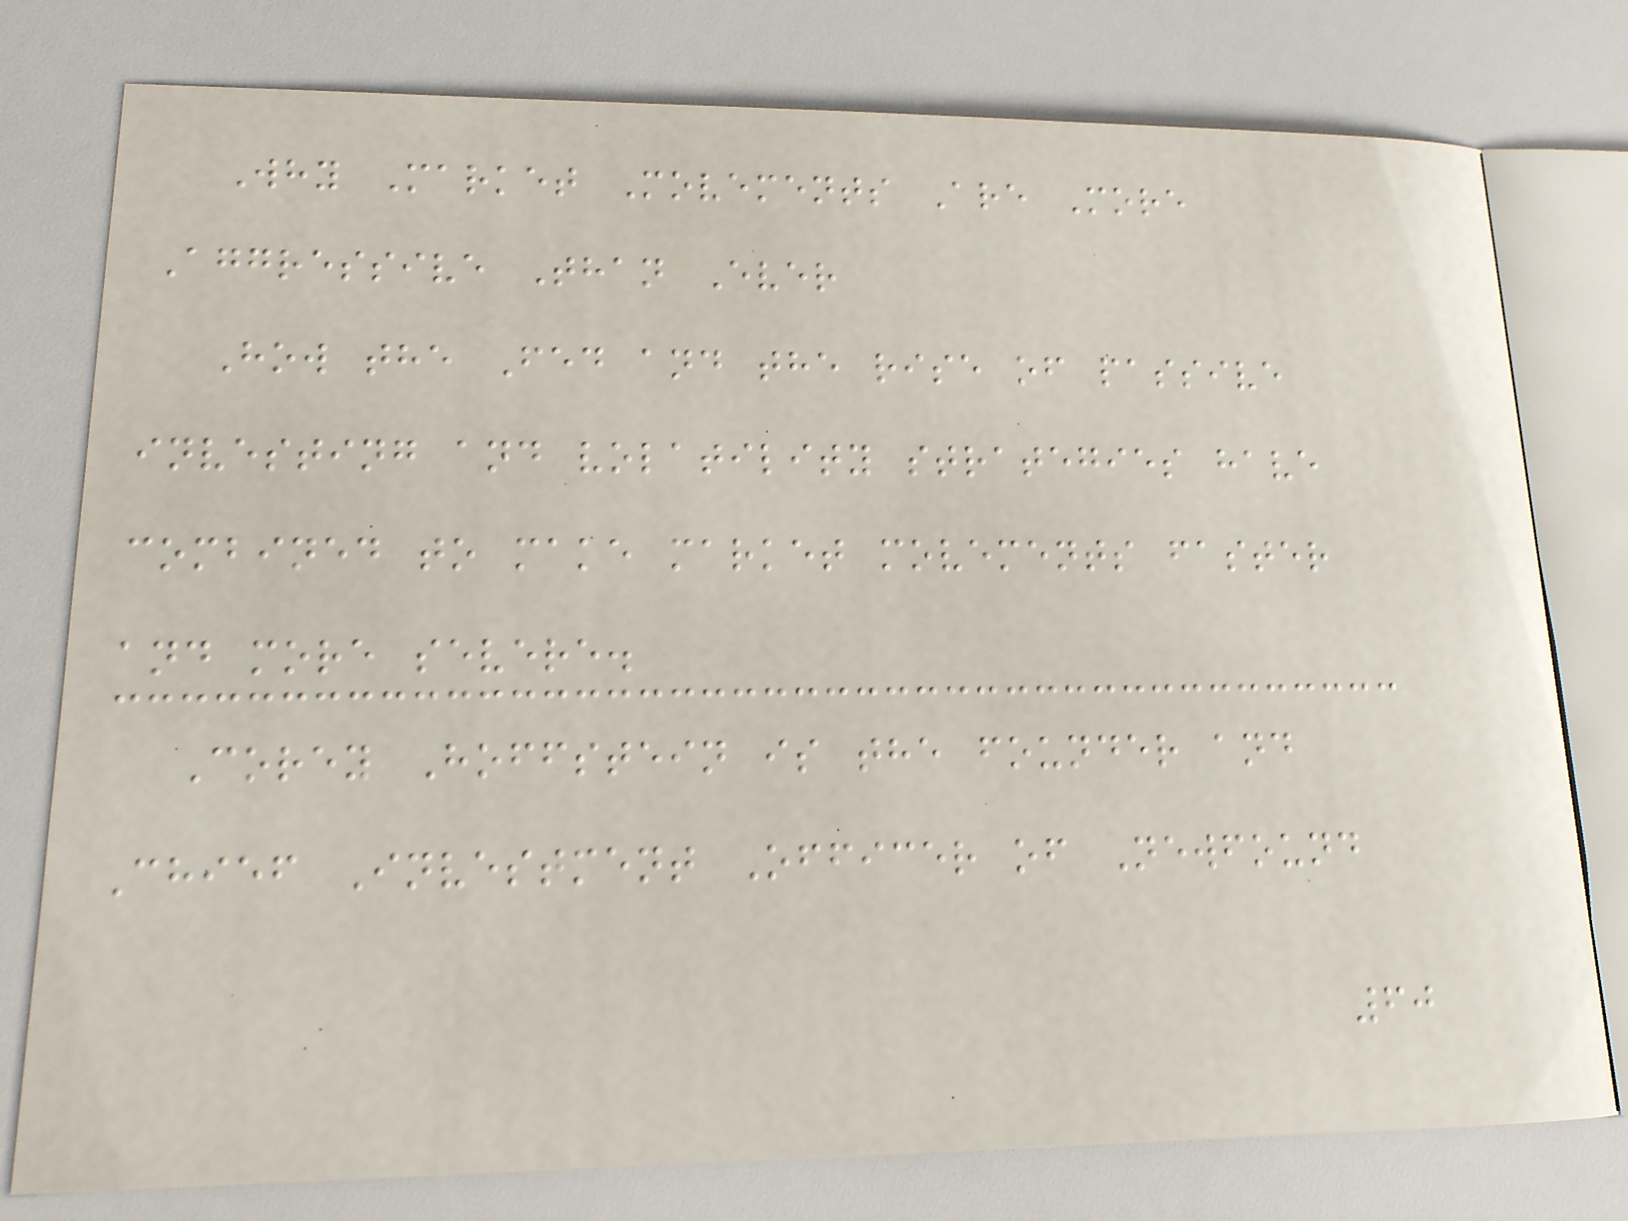Why Market Movements Are More
Aggressive Than Ever
How the Fed and the rise of passive
investing and volatility strategies have
combined to make market movements faster
and more severe.
Corey Hoffstein is the founder and
Chief Investment Officer of Newfound
60
